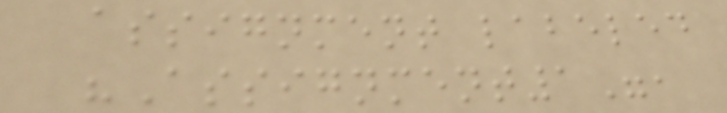assignment labeled
"Assignment1",
